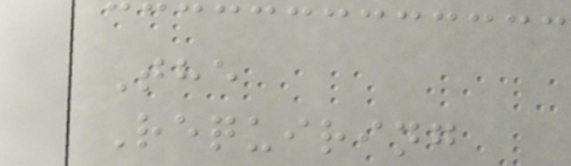The
Requiring
